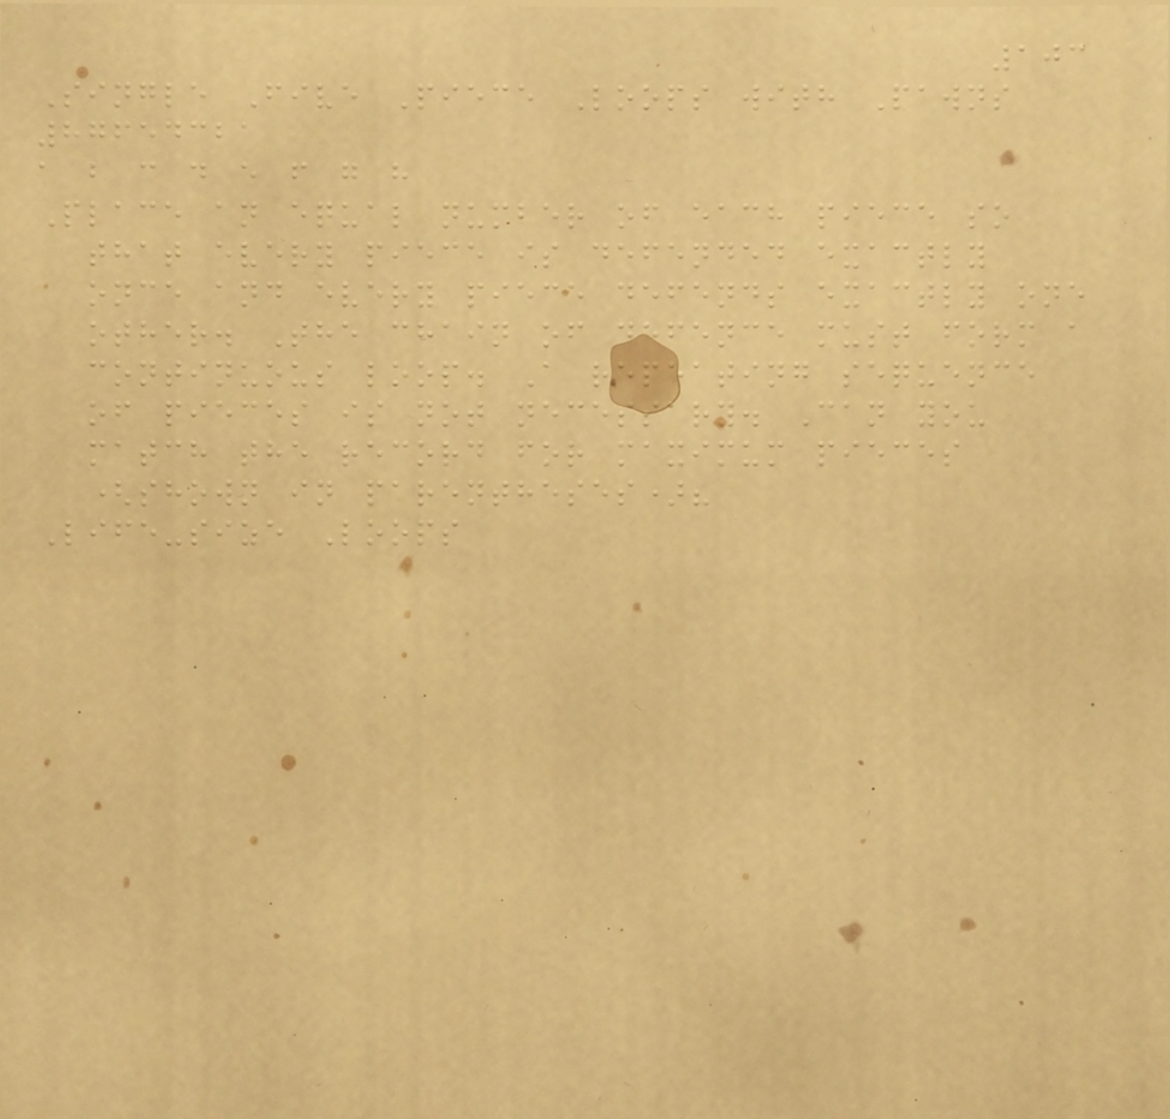103
Single Five Piece Loops with Pawns
87654321
a b c d e f g h
Place an equal number of each piece so
that every piece is defended exactly
once and every piece defends exactly one
other. The chain of defence must form a
continuous loop. A repeating sequence
of pieces is not necessary. Can you
match the record for maximum pieces
(shown in parentheses)?
Life-size Loops
